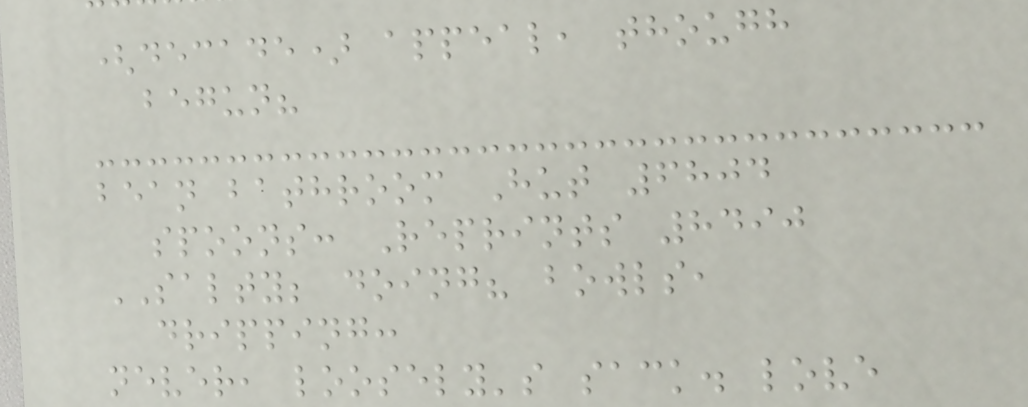(decade) appeal, though
begun?
bean bathroom Hut 6804
spoons: Reprints 8490
SALTY; doing? bowls,
dripping:
never, loosely's sack. love
